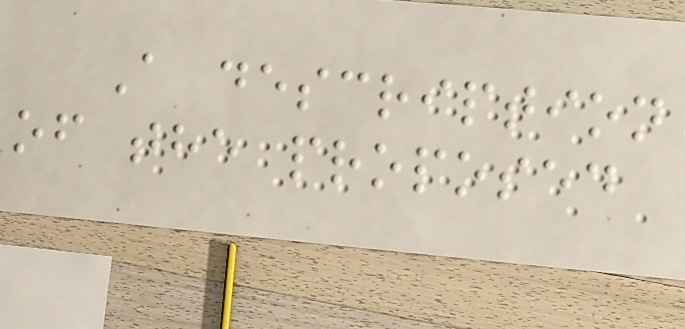A description
of the proposed
